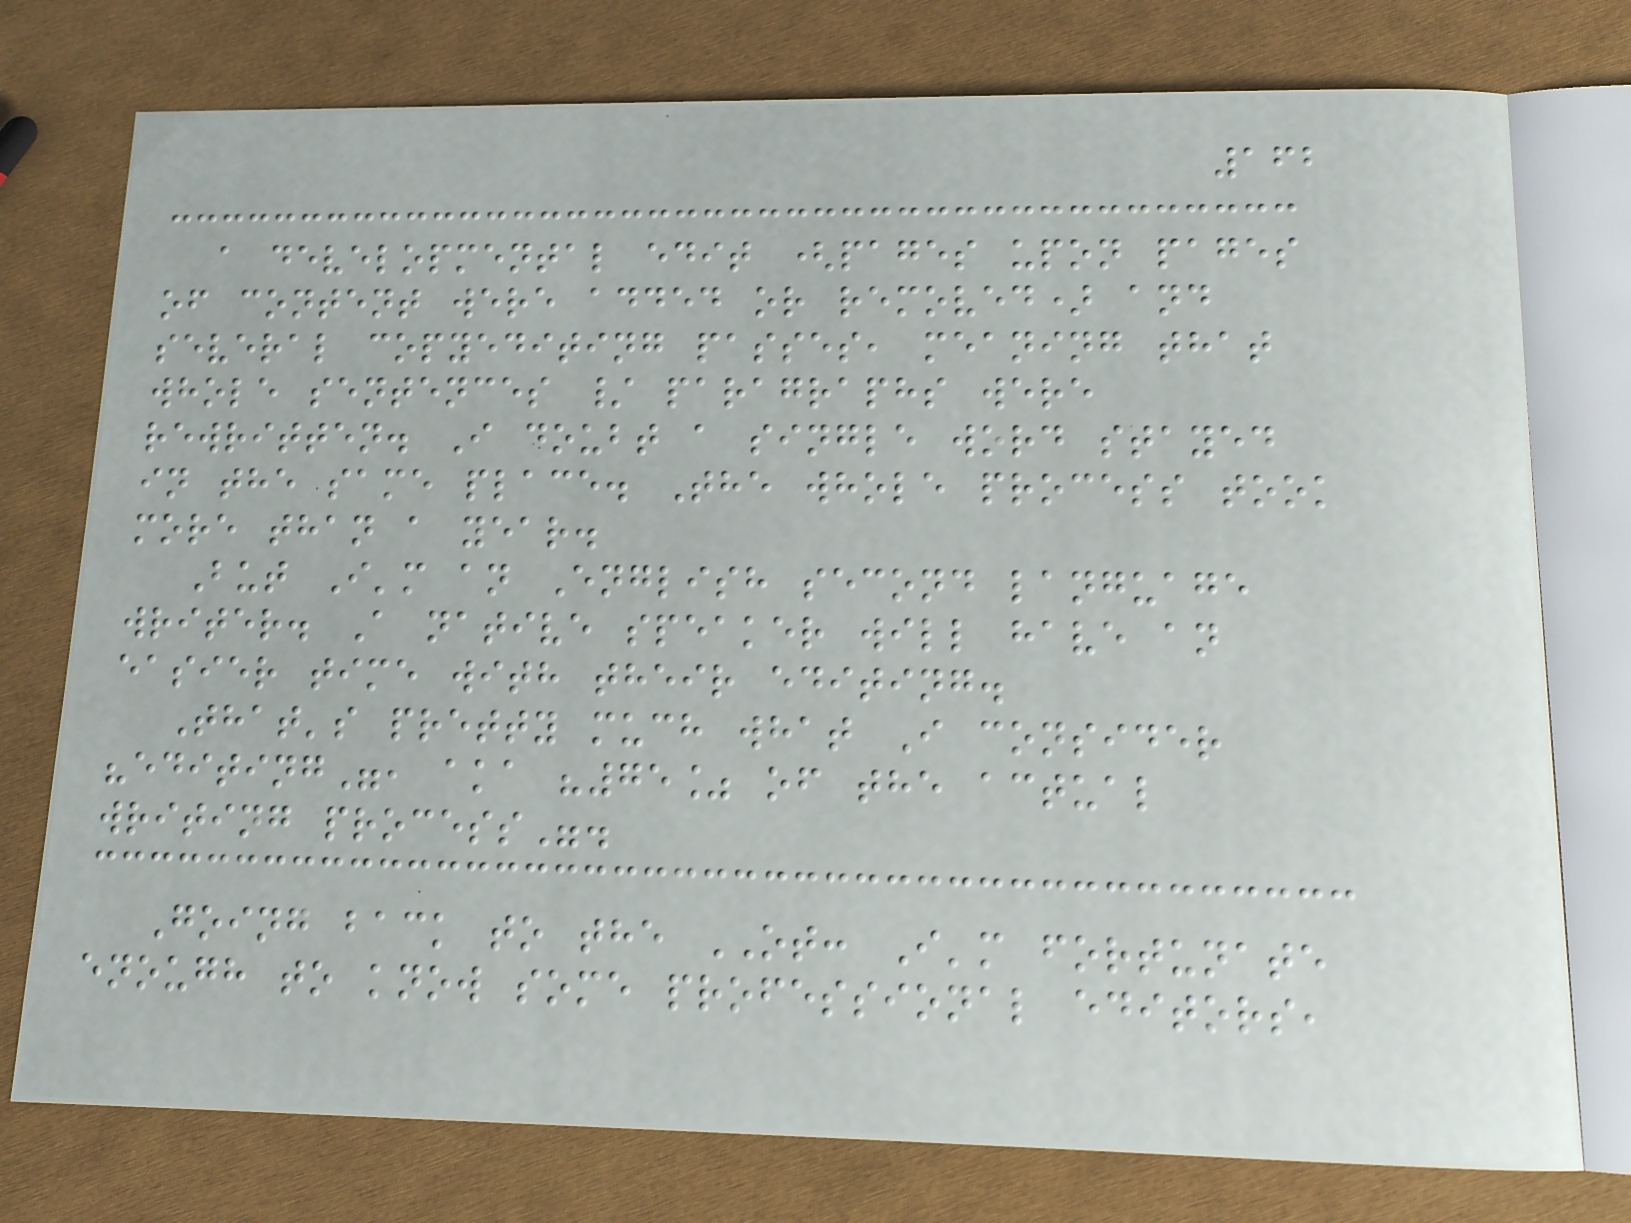162
a developmental edit (pages upon pages
of content were added or removed) and
several copyediting passes, meaning that
whole sentences / paragraphs were
rewritten. I doubt a single word stayed
in the same place. The whole process took
more than a year.
But I'm an English second language
writer. A native speaker will have an
easier time with their editing.
That's pretty much what I consider
"editing", aka "75% of the actual
writing process".
Going back to the OT: I'm fortunate
enough to know some professional editors,
